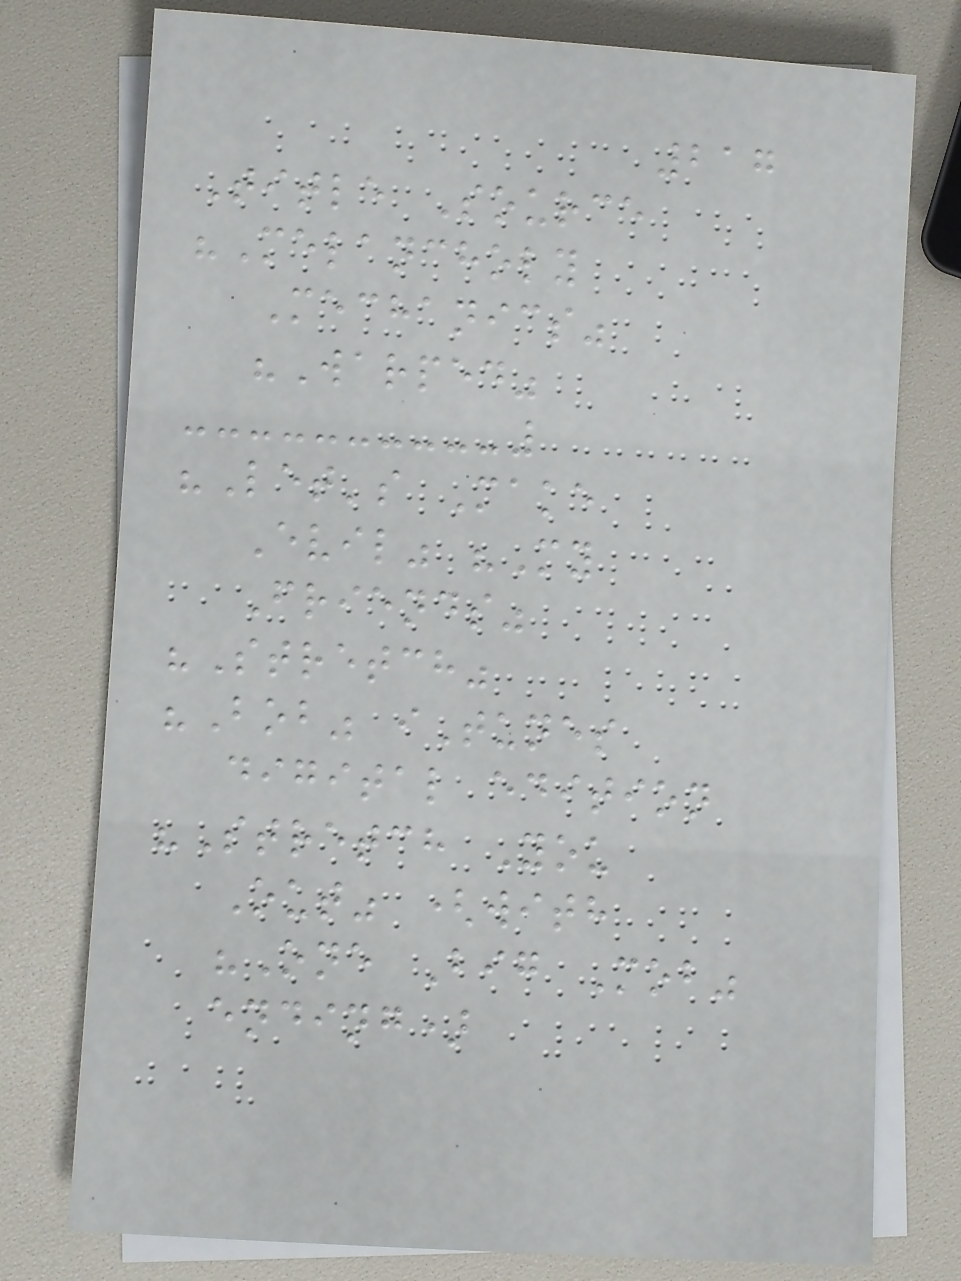217
Title Source
"Melancholy
Mechanics"
"Warped"
"Let's Make
Evil" "My
Friends"
"Stretch"
"Bob" iTunes
digital edition
"Stretch You
Out" (with
"One Big Mob"
ending)
